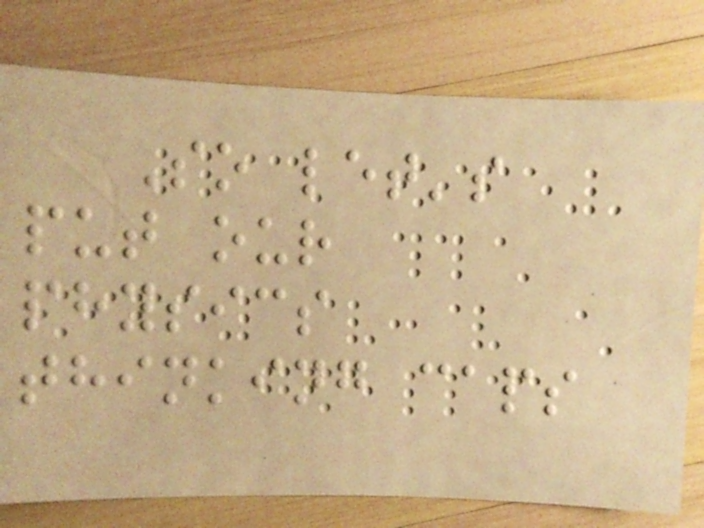So let's
put our
physics
thinking caps
